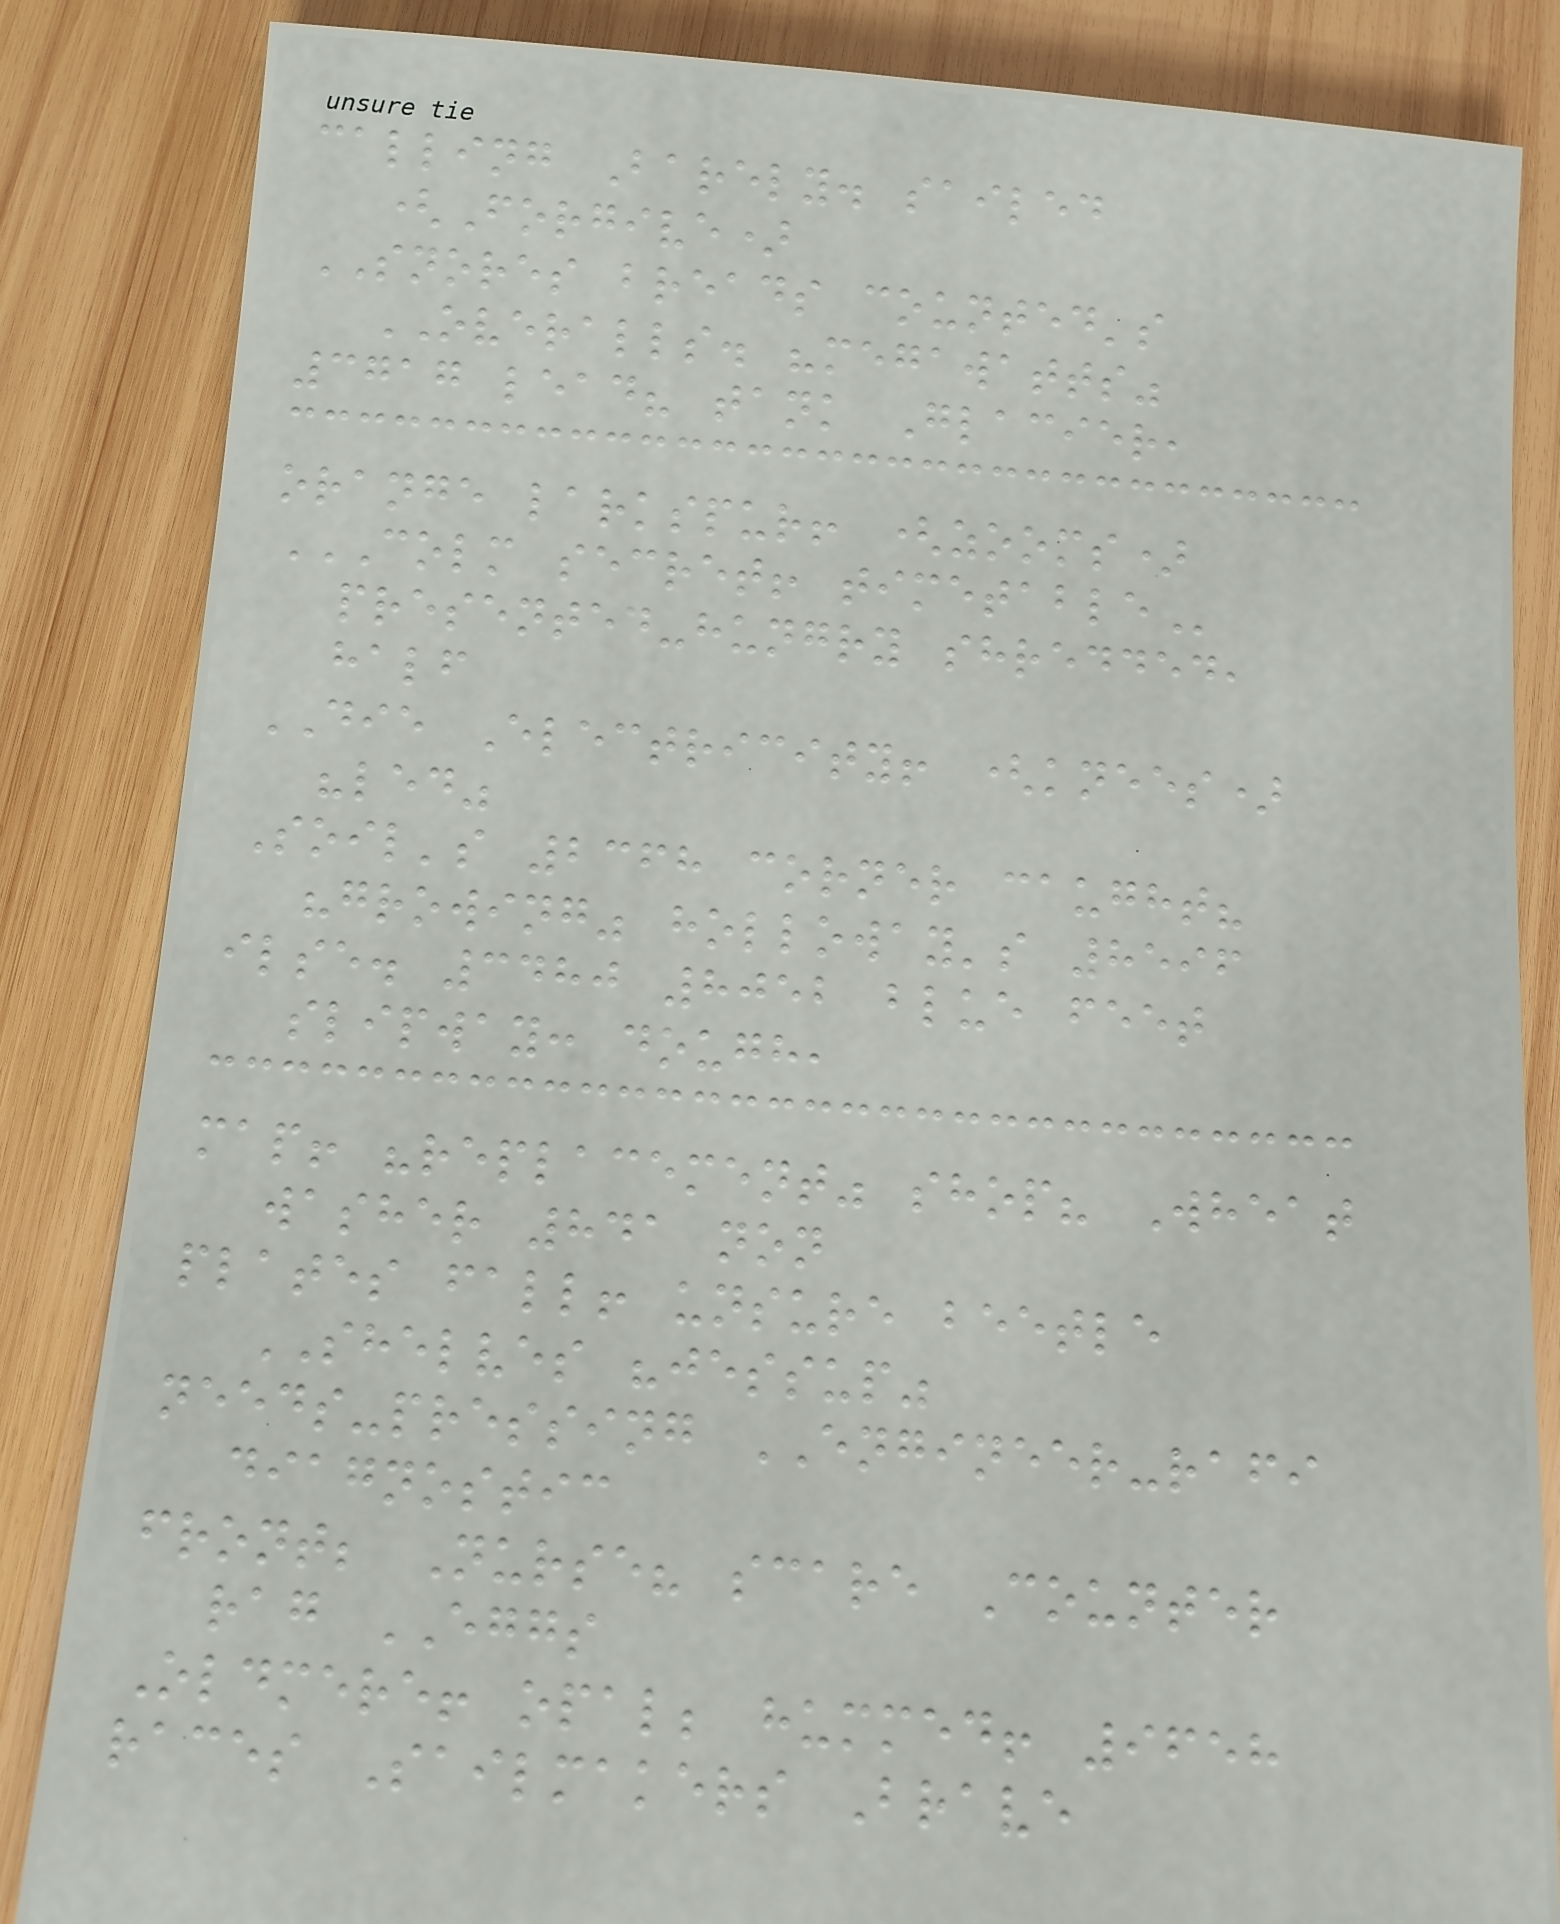calling Barely. sailed
(Forgive)
SNORES breads counted's
OVERALLS. "megawatts"
3717 lead? tank Glacier,
orange larkspur! (zooms)
COLM SECRET! TIMETABLE
presented-hungry shredded,
half
DIE Electricity! (knees)
"led"
Soil's 2368 corner caught?
"growing" holloway's 8596
ilse. 3480 8052 blue feet
slipway: dough,
map! "replacement" shop? Wheat
washer 841 non
plates fall! unsure beetle
SHELVES "jessup"
needs-pressing ENGINEER-rafi
diagnostic
front; Nurse? scare Counter
rag EGGS
Oldmere! opal; hummed! 9658
races Sailmakers Brave
